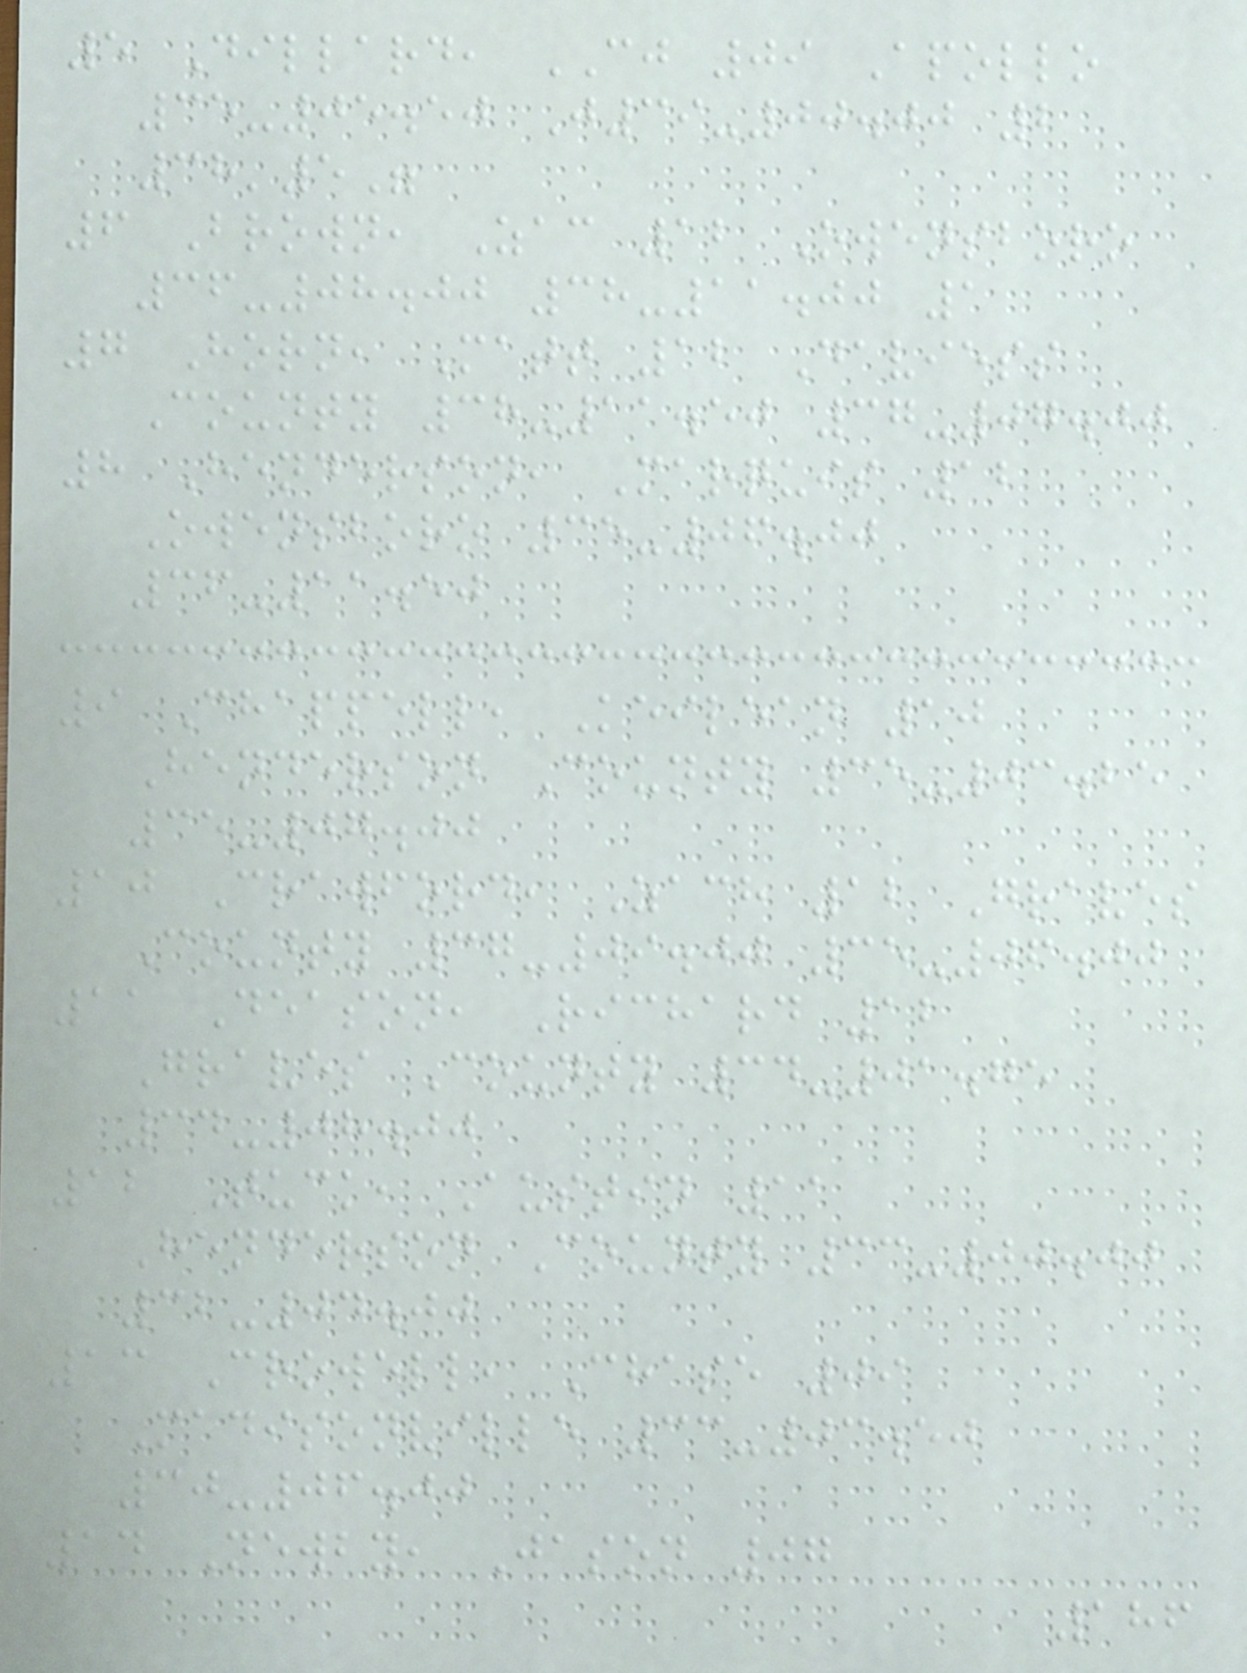5 Dillard, CJ 09 Apollo
35-05.50 J39-00.00 2
38'5"
6 Brown, Zac 12 Owensboro
36-08.00 38-11.00 1
7 Horn, Matt 12 Daviess
County 38-11.50 37-07.00
8 Henderson, Marquis 12
Owensboro 35-06.00
36-11.50
9 Chappell, Keilean 10
Henderson County 35-03.25
35-07.00
10 Crawford, Zach 12 Graves
County 37-09.00 35-06.00
11 Deason, Richard 12
Graves County 34-01.75
34-08.00
12 Tuck, Austin 11
Henderson County 33-00.00
32-04.00
13 Crowell, Chase 09
Madisonville 33-03.50
30-06.00
14 Newby, Jason 07
186
